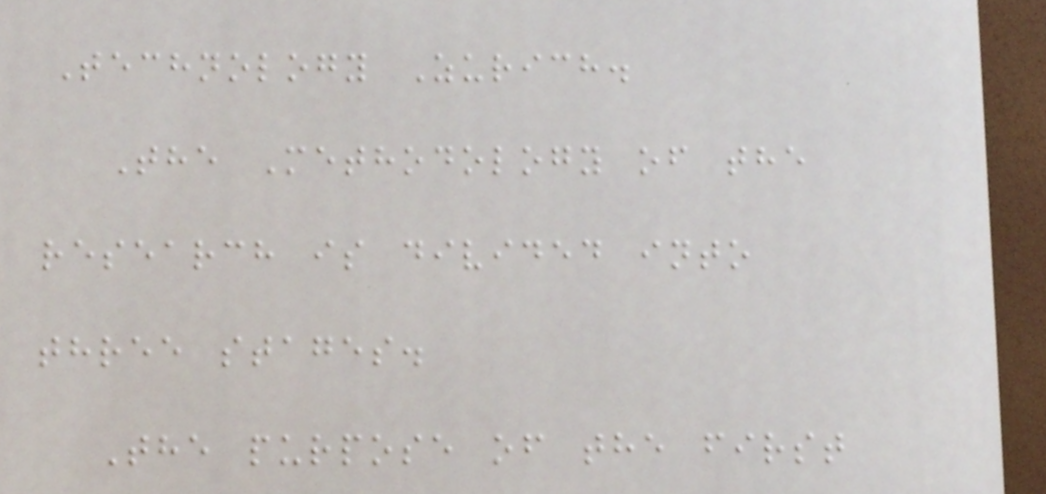Technology Zurich.
The Methodology of the
research is divided into
three stages.
The purpose of the first
